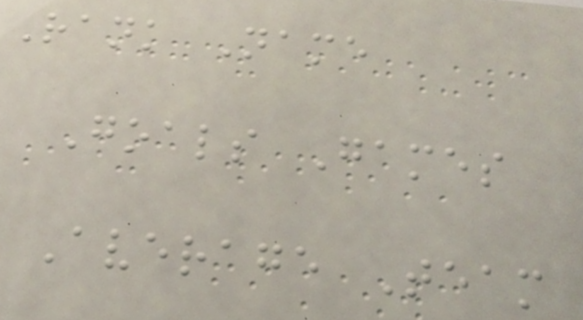Rank Name
Goals Games
Average Team
